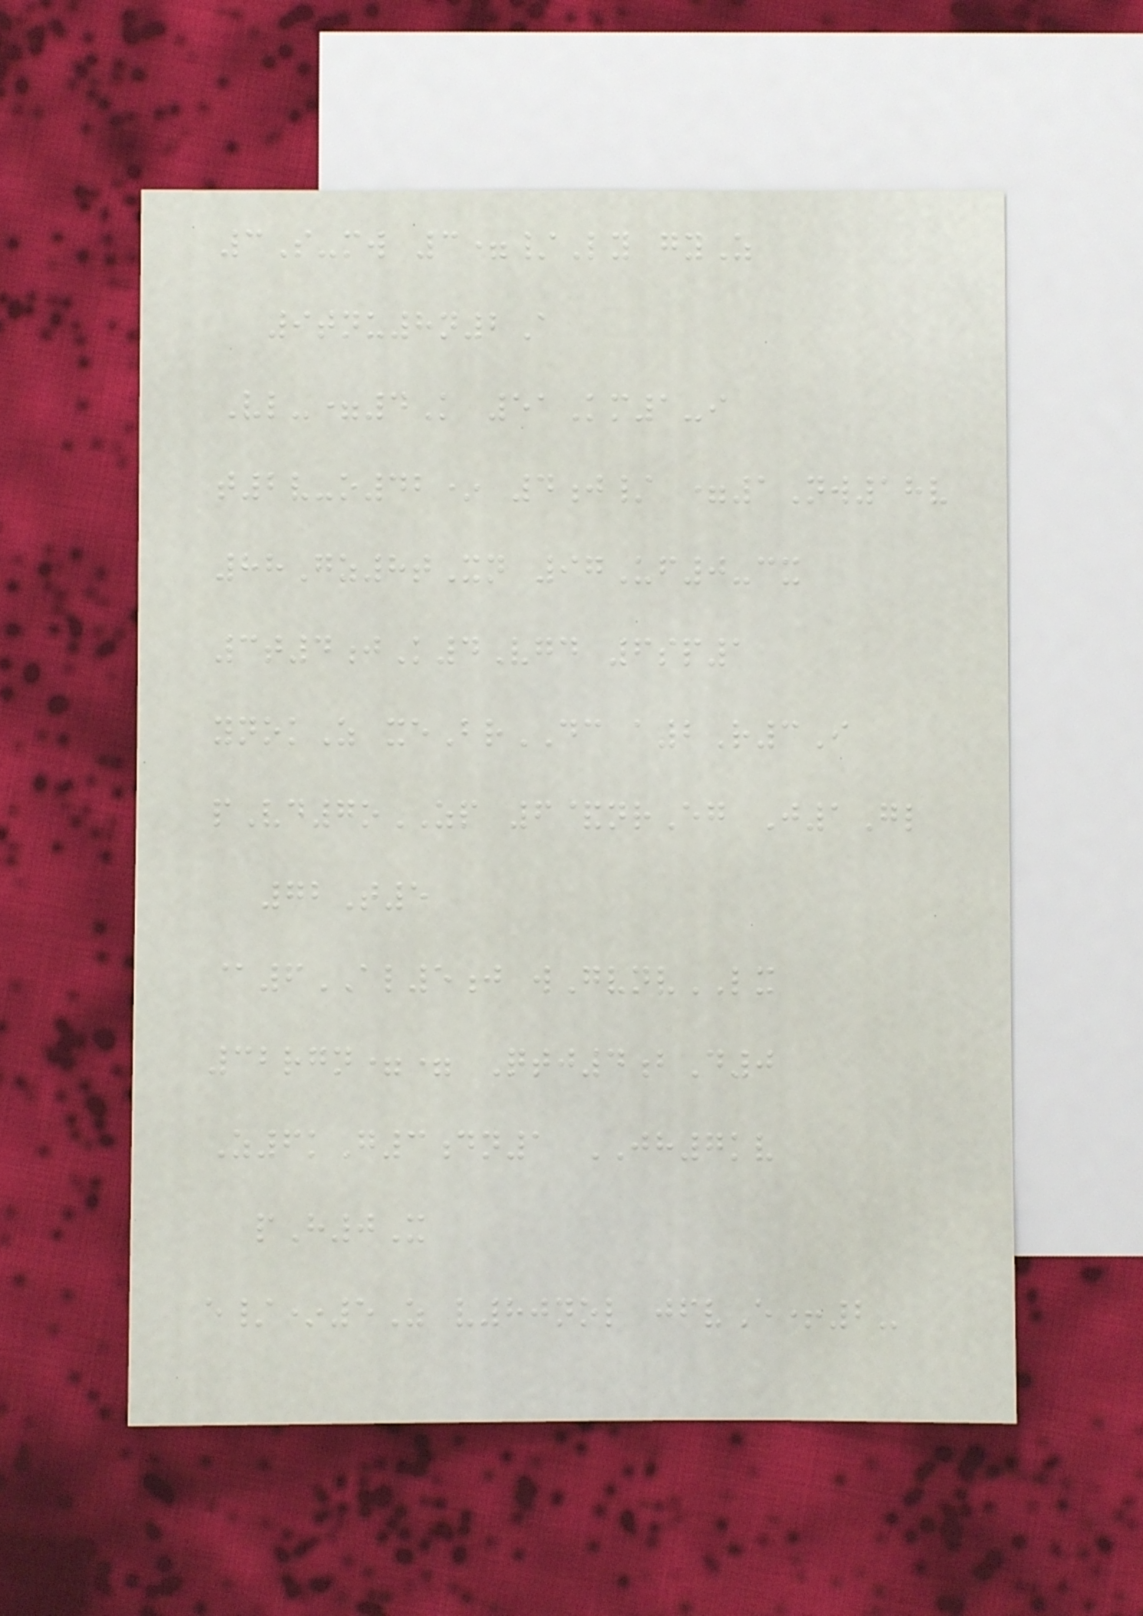3S-mw 3=/Ly gyZ
9tnu8n2A
Vl-=4K 51Km1-i
t2v-o42* 4j/ =1Nw18v
88Gz8tXn 97Uf0-cx
3t4jK4Vgd 6sp1
ynokZ xeBrDC a2R3I
pVd7oZP 6&nrEg J1Gl
72T5
@6AL5j wGvnvLX
32rgn== Qtj4bD0
Z6kG3dn1 JH7kv
pH0X
e/*5Z v80nol jfvE+2-
